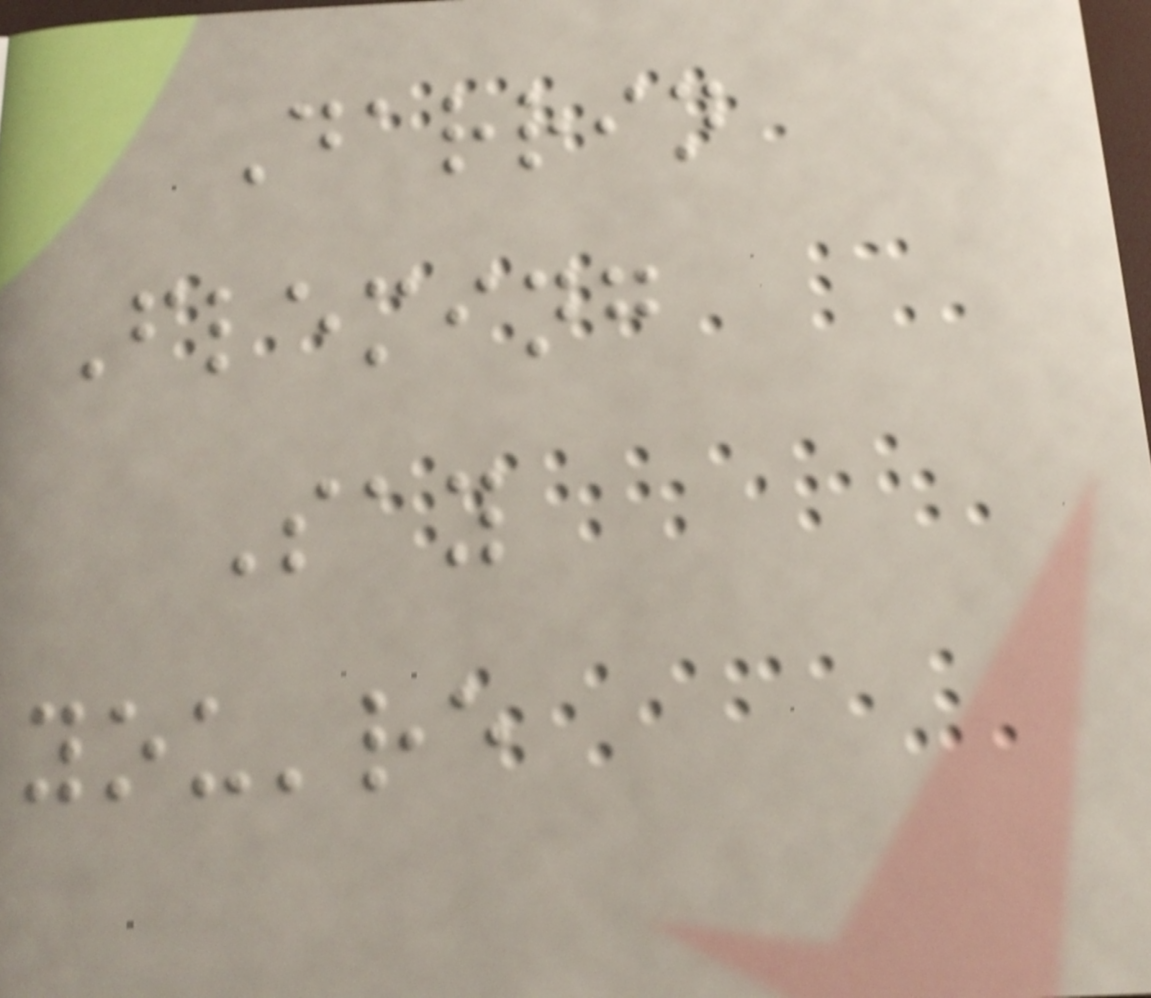Darrin
Fleming
Say
you're
